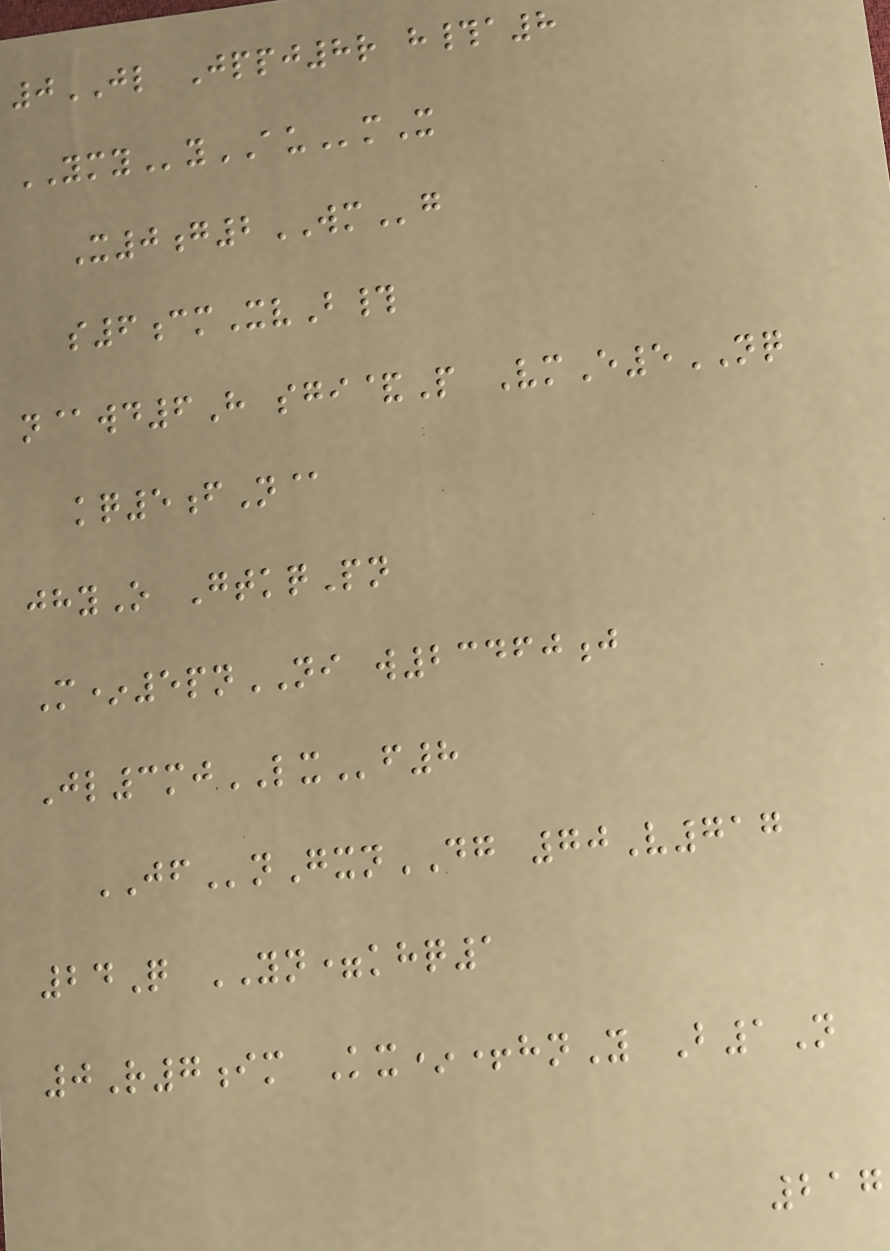0JL Jppj8r h#a8
YMYyAUmX
X0g2WMg
s6cmXvB#
n@wd6H sgi&P VmE5NQ
kq5fN@
jhyO GtkqPn
M*5pnNI w23460j
Jl3mjLXf8
JFnGxnDG 70V717
24Q YN=khq1
0R7im Kx*+hnY B1N
217
